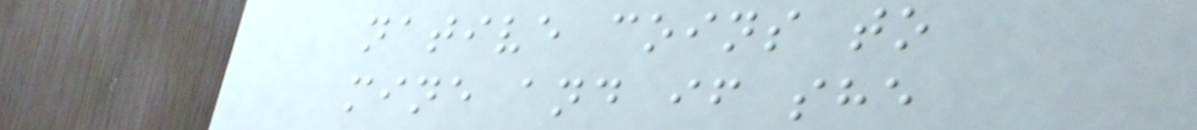native coins to
mine and if she
